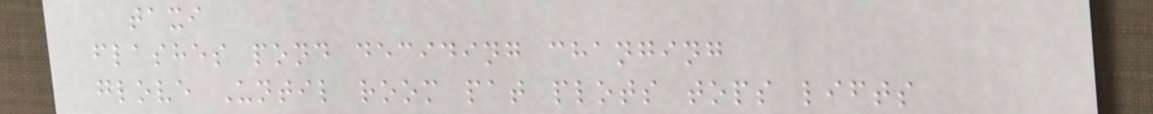taxi
flashes pond deciding changing
glove Until room pat plots tops lifts
